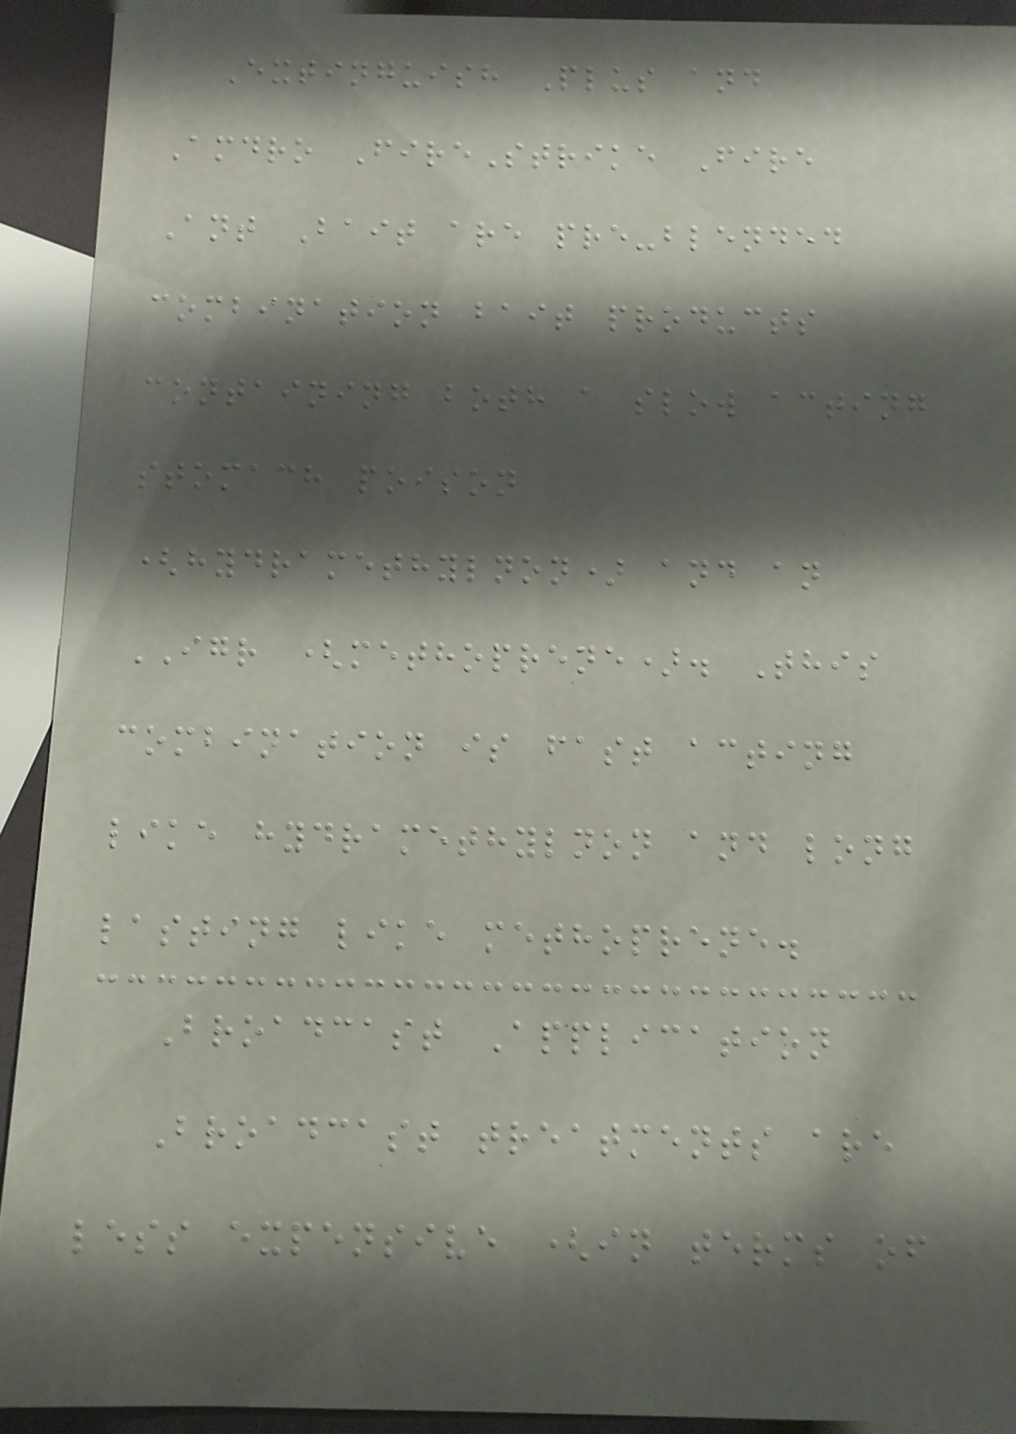Extinguish Plus and
Amdro FireStrike Fire
Ant Bait are pre-blended
combination bait products
containing both a slow acting
stomach poison
(hydramethylnon) and an
IGR (methoprene). This
combination is fast acting
like hydramethylnon and long
lasting like methoprene.
Broadcast Application
Broadcast treatments are
less expensive (in terms of
